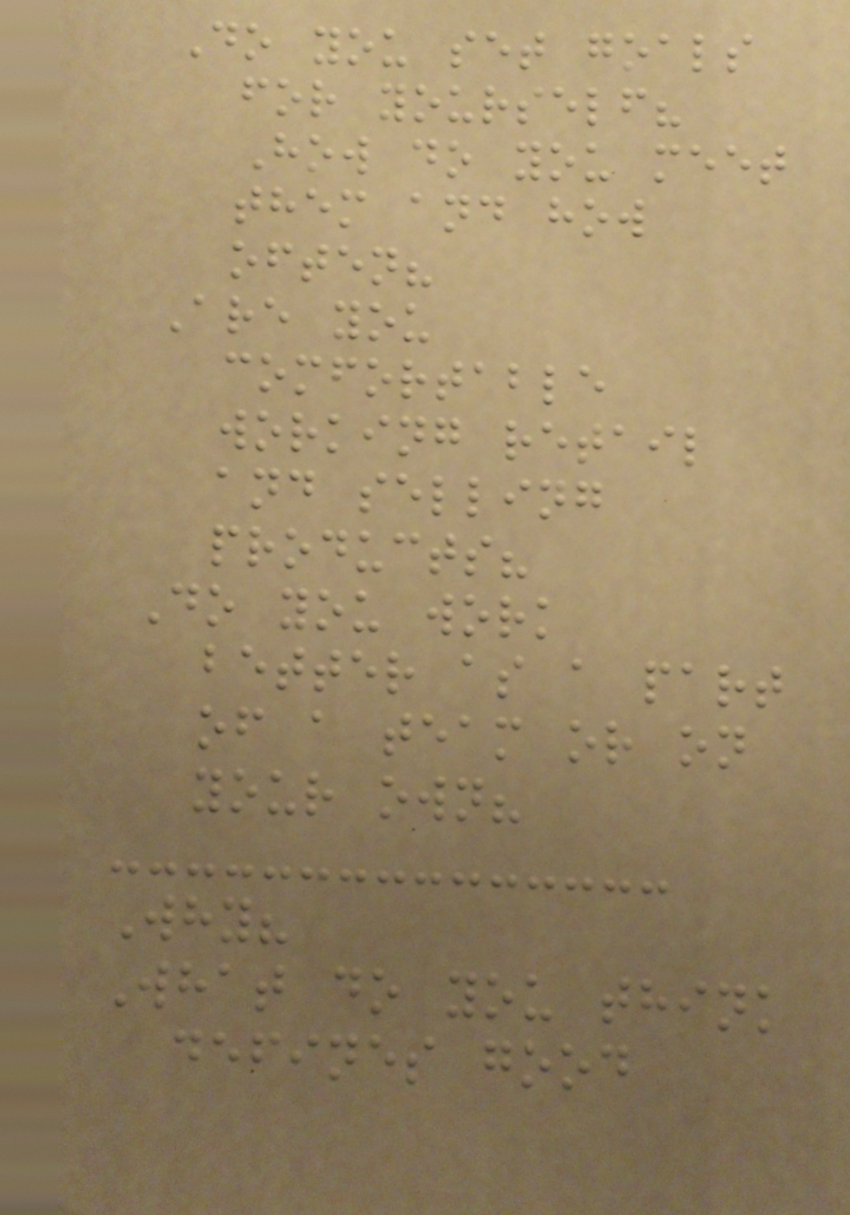Do you set goals
for yourself?
How do you meet
them and how
often?
Are you
comfortable
working retail
and selling
products?
Do you work
better as a part
of a team or on
your own?
Why?
What do you think
defines good
